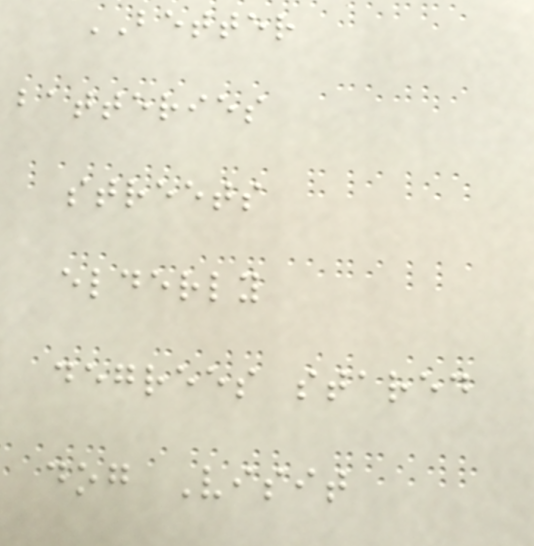BETTER
batteries
streets
elderly
degrees stared
dog Visit
